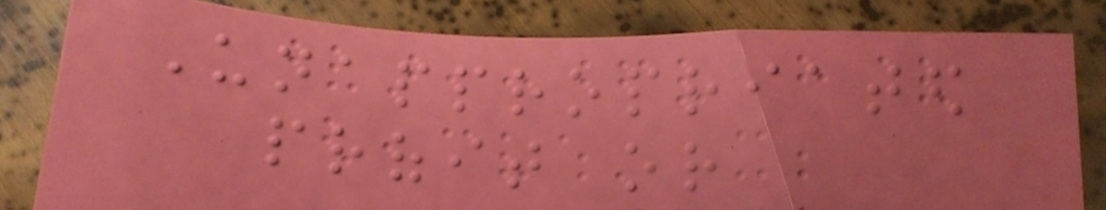Unappropriated
profit or
